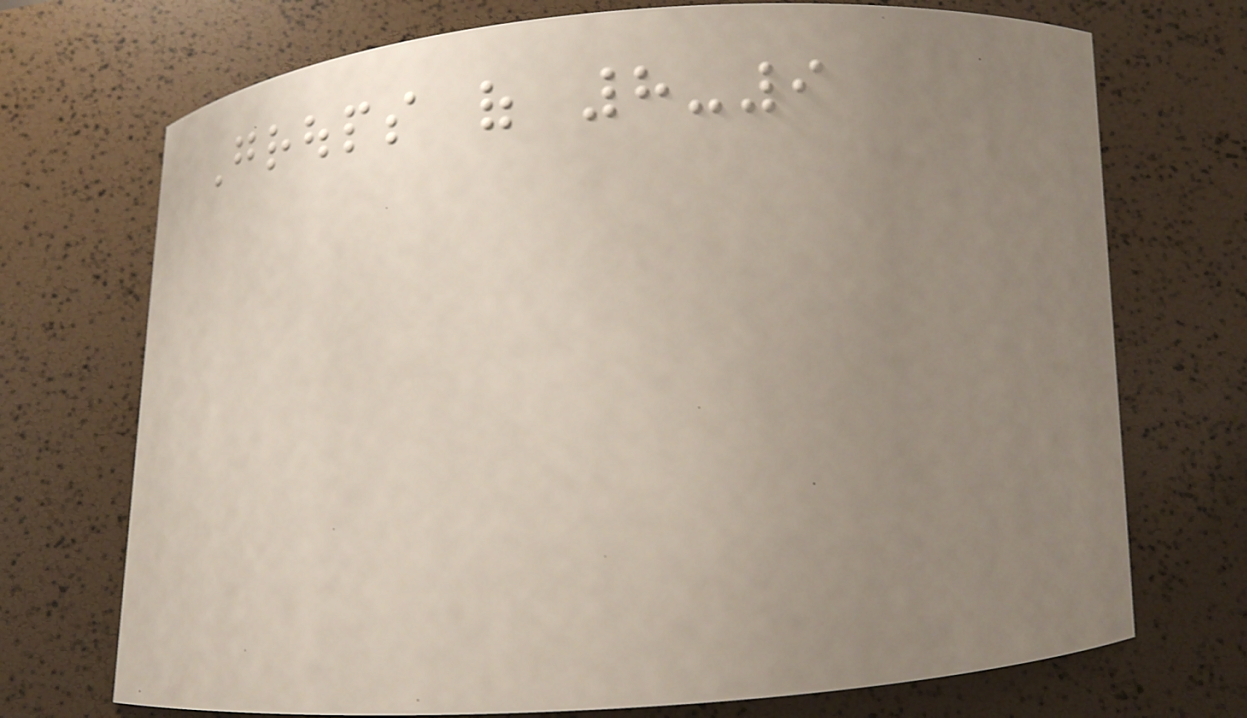Groups of 8-9
